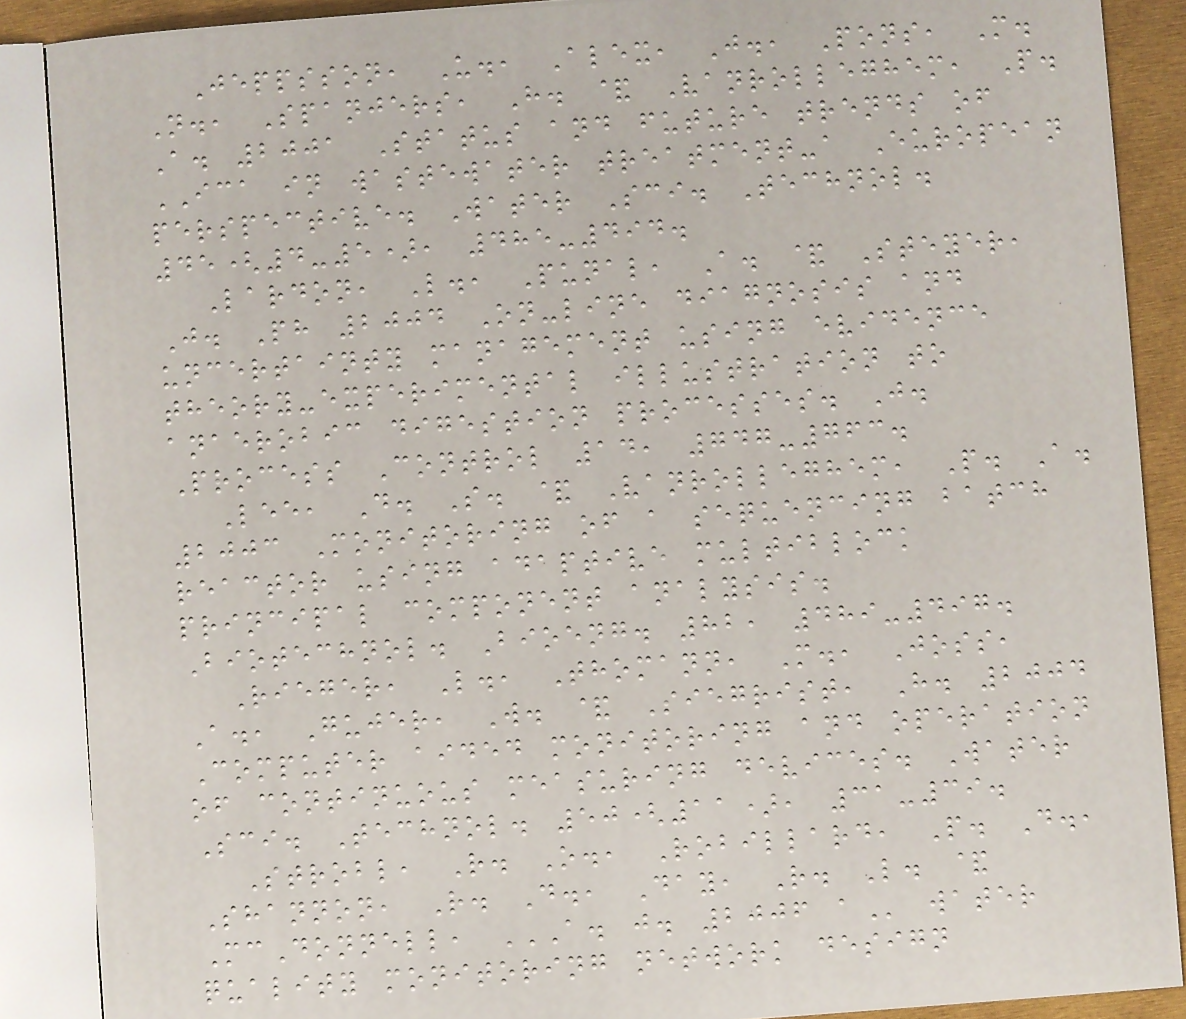Jeppsson, U., Alex, J., Pons, M.
N., Spanjers, H. & Vanrolleghem, P.
A. 2001 Status and future trends of
ICA in wastewater treatment-a European
perspective. Water Sci. Technol.
45(4-5), 485-494.
Lardon, L., Punal, A. & Steyer,
J. Ph 2004 On-line diagnosis and
uncertainty management using evidence
theory-experimental illustration to
anaerobic digestion processes. J.
Process Control 14, 747-763.
Lee, D. S. & Vanrolleghem, P. A.
2003 Monitoring of a sequencing batch
reactor using adaptive multiblock
principal component analysis.
Biotechnol. Bioeng. 82, 489-497.
Rieger, L., Thomann, M., Joss,
A., Gujer, W. & Siegrist, H. 2004
Computer aided monitoring and operation
of continuous measuring devices. Water
Sci. Technol. 50(11), 31-39.
Strobl, R. O., Robillard, P. D.,
Shannon, R. D., Day, R. L. &
McDonnell, A. J. 2006 A water
quality monitoring network design
